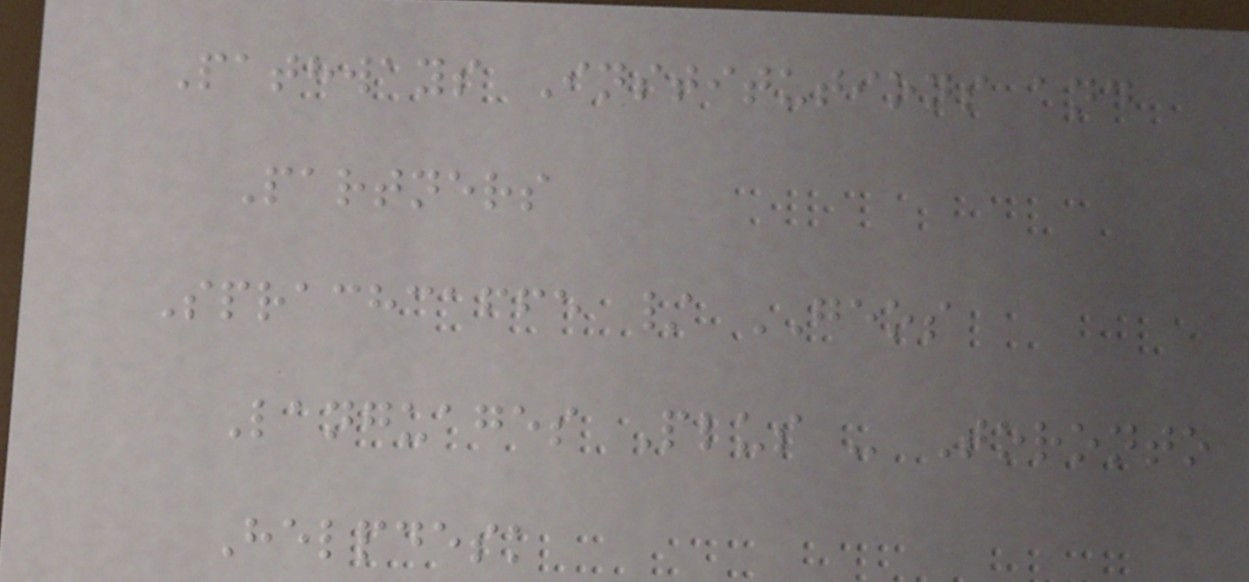Pathways Institutions and
Partners
Sprachcaffe / GEOS
Languages Plus - Toronto
Helpdesk
